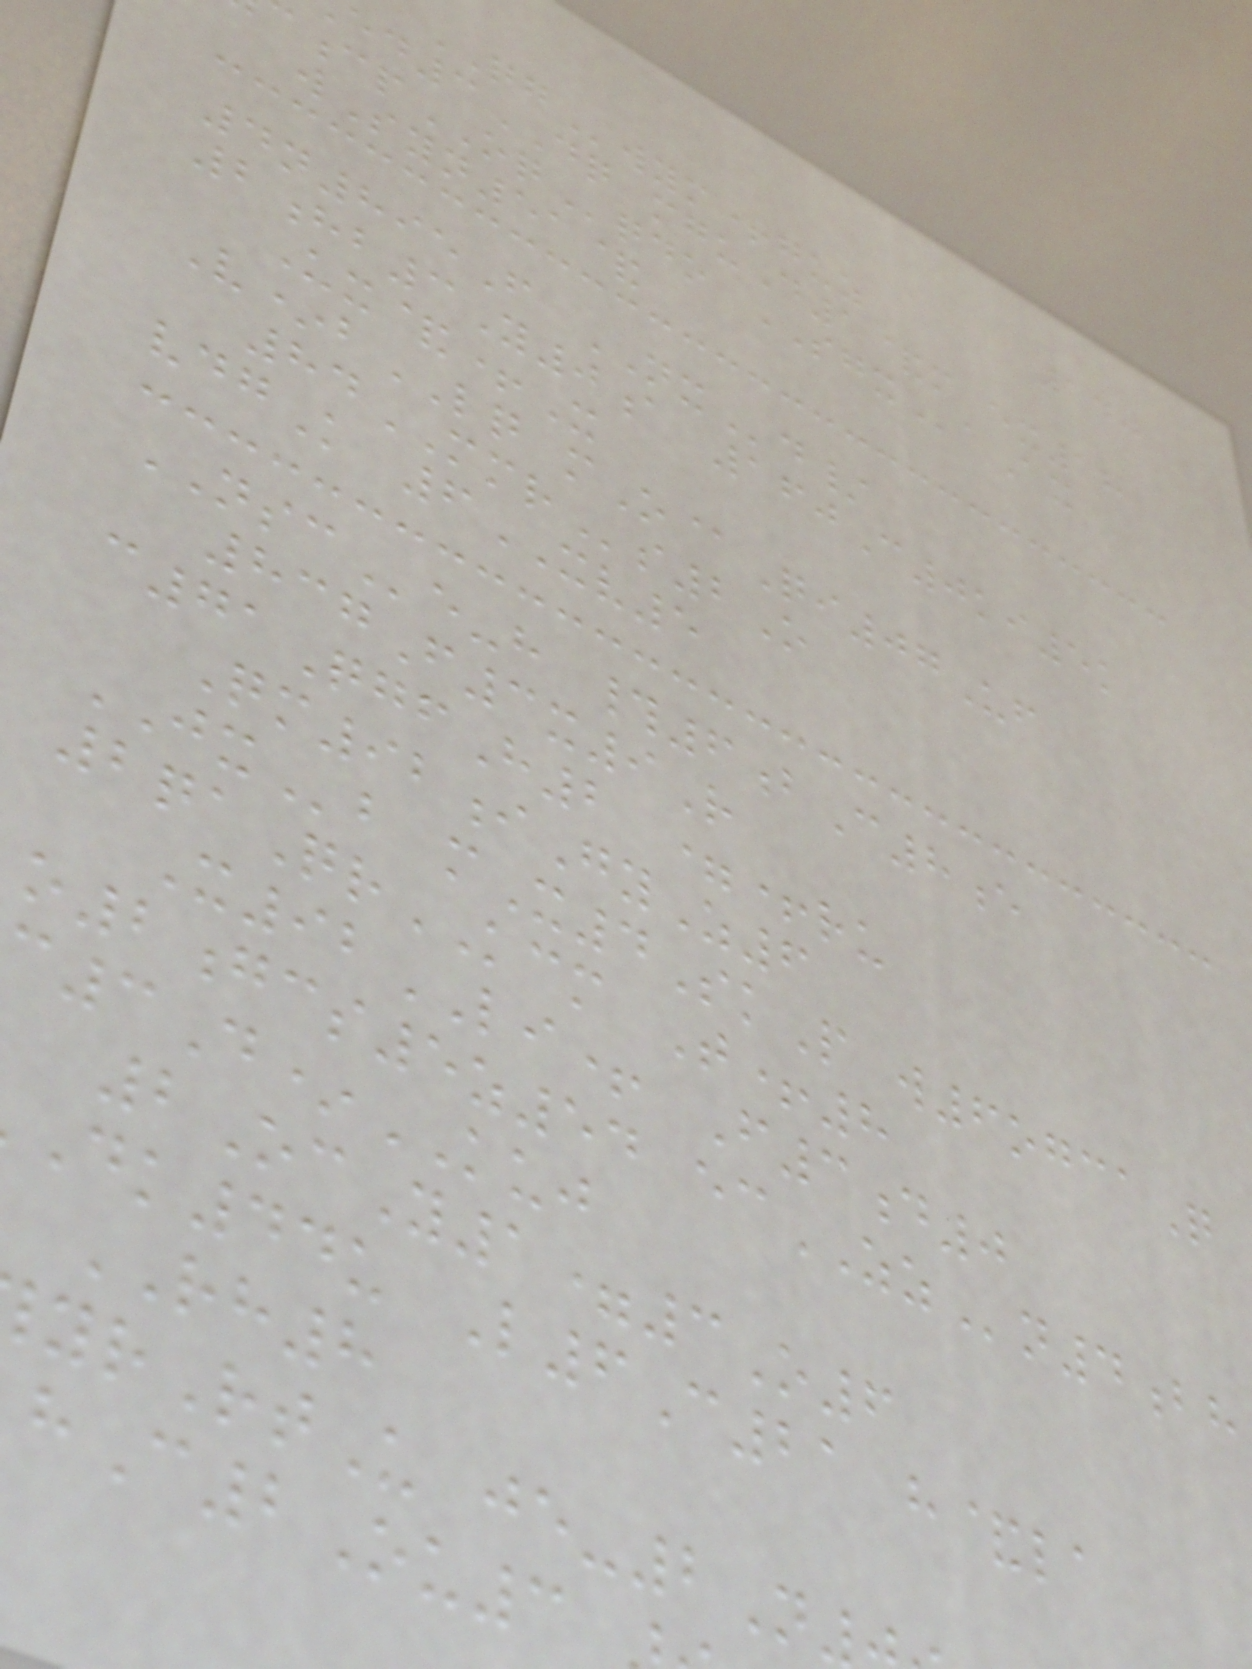140
QGwym+guz
d3DQ mguD1&m ex18
cpOQqdo SGXaAx
wSyn51&
4n895F NXd/
2hb3Y0a 160C0ki5k
Ux&+X
V*bLQ mO@Qi07Uf
84MMRs2O
vdgK 6XV5
NSCe-h #6bC8e
837F3x9R
c71QgfH2 =+ru
Qm92iGyZ6
JXb mX4SkP w6ogcaQ
2qaQrKCM T+8
X92LI+ F3d0
o2gcs5z54 ecZZn4bh
c3D*KUJ
2OcY1=3O6
dk44u L6C21 h&la
RH8
yrRtU je-2N
hC2Ou3
